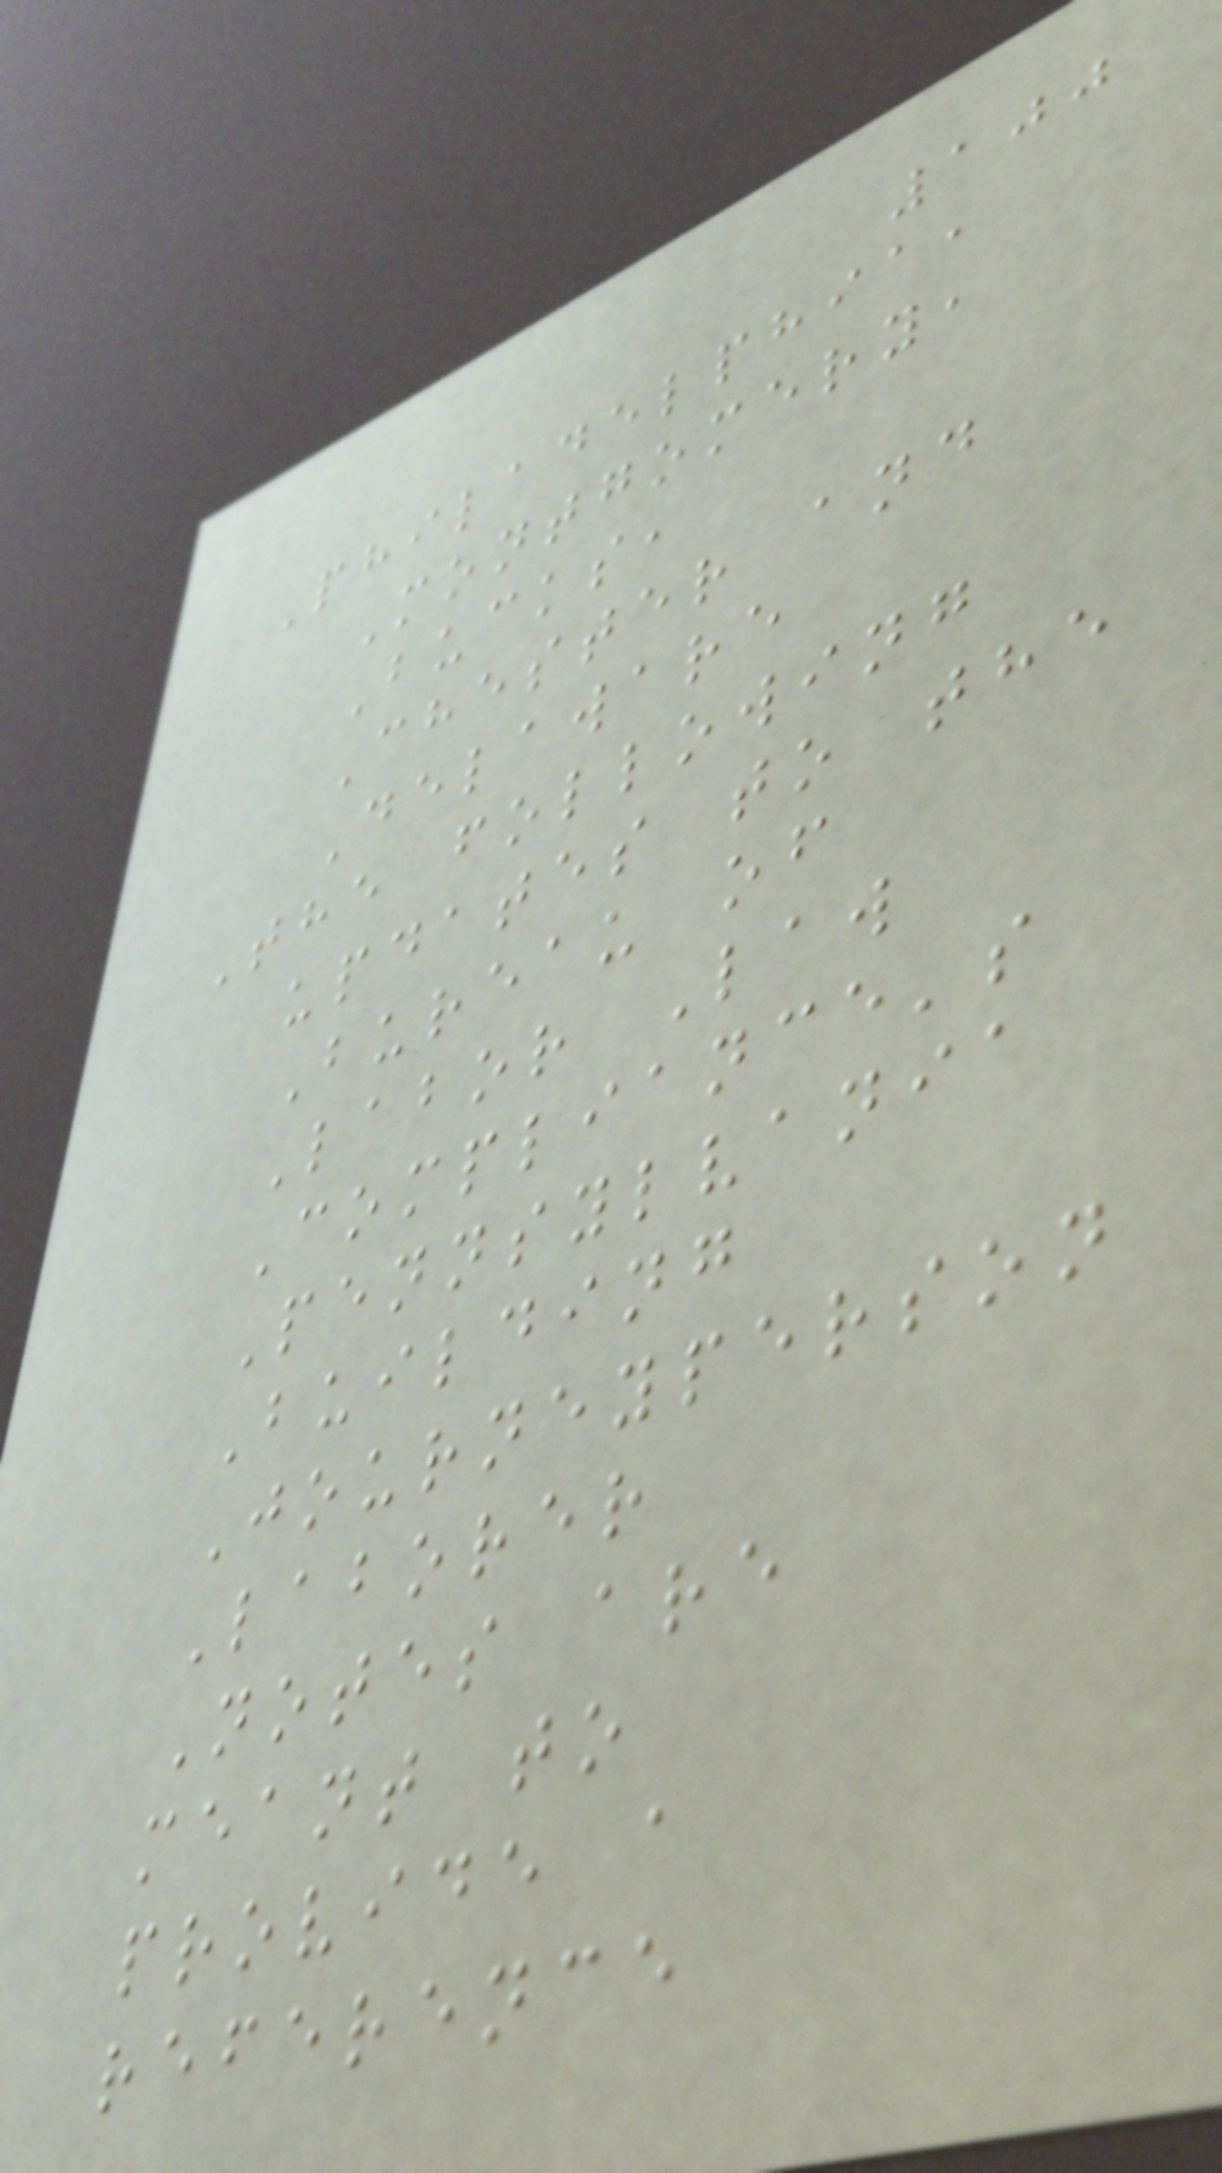100
Philadelphia,
Montgomery,
Bucks,
Chester and
Delaware
The following
updates to the
Bureau of
Labor Law
Compliance's
Pennsylvania
Building
Journeyperson
Laborer
Notes are
meant to
provide a
reference
